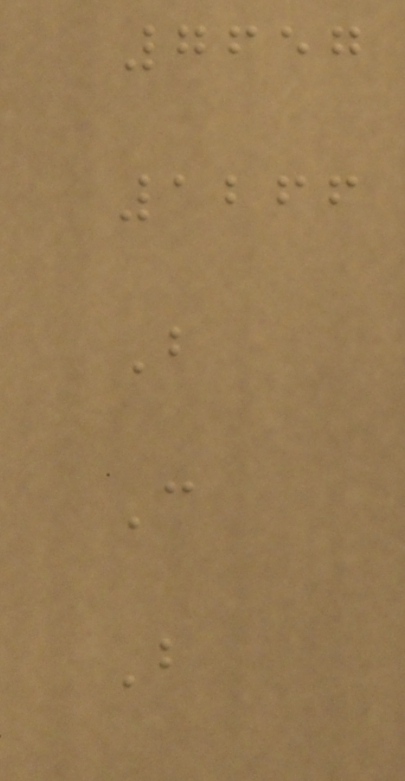7657
1266
B
C
B
